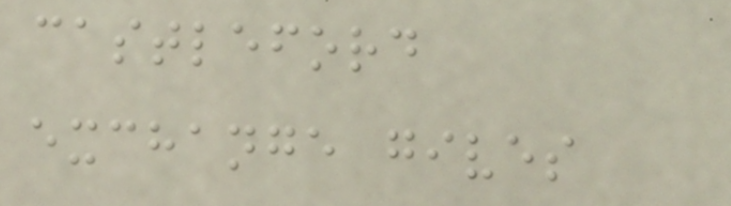castleford
exchange gives
